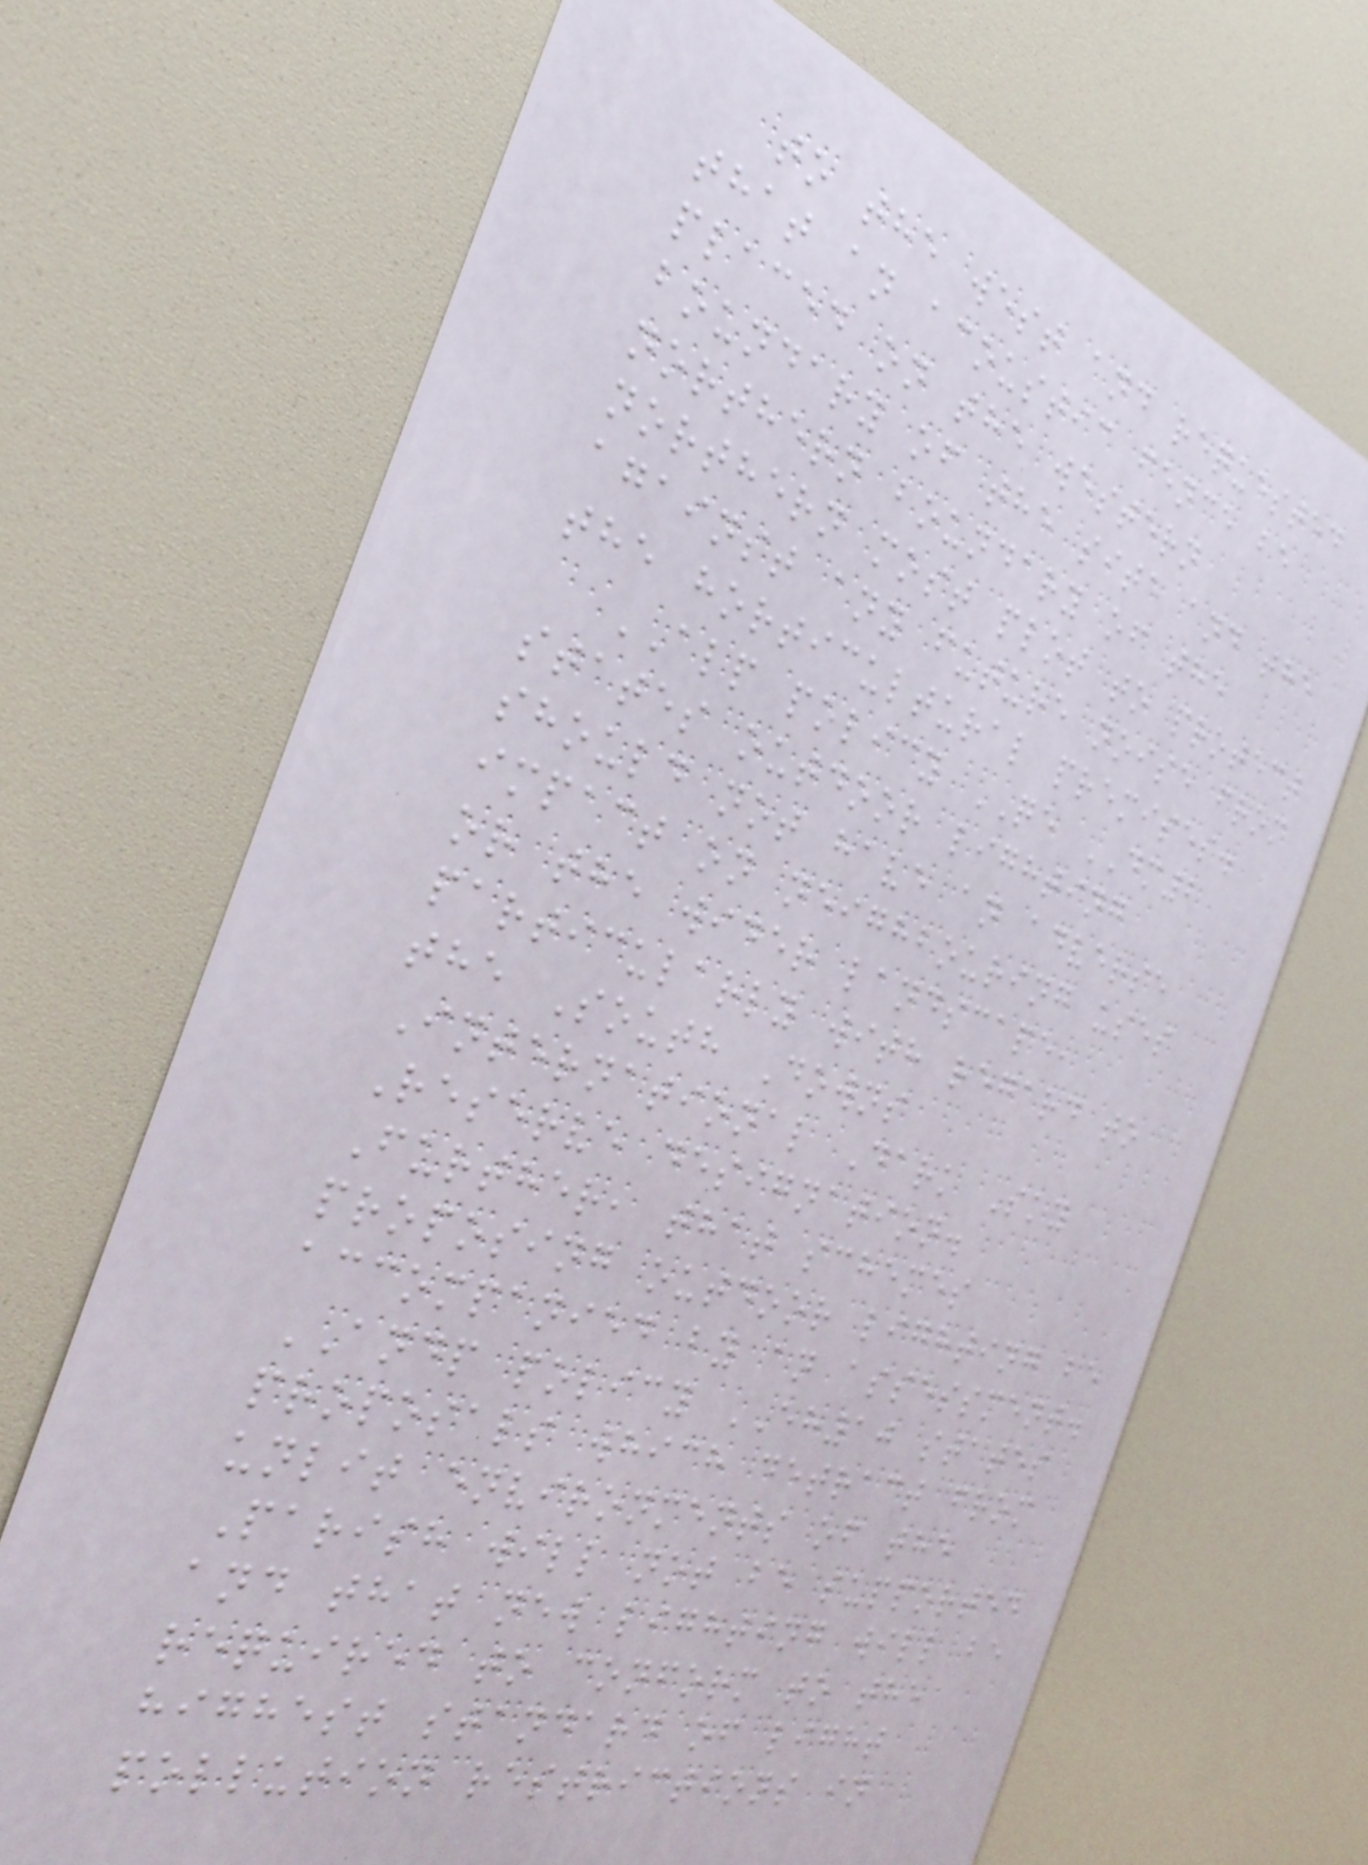to the west and requested
that an acoustic fence be
placed on the western
boundary of the site and the
northern boundary of the
northern most plot to protect
against any future noise from
the horticultural premises.
ALP policy QE DM2
states outdoor lighting
should not have an adverse
impact on neighbouring uses
or the wider landscape,
particularly with regard to
the South Downs
International Dark Sky
Reserve designation.
Further, that schemes
proposing outdoor lighting be
accompanied by an assessment.
ANDP policy EH10 states
proposals which detract from
unlit environments of the
Parish will not be supported
and that new lighting will be
required to conform to the
highest standard of light
pollution restrictions in
